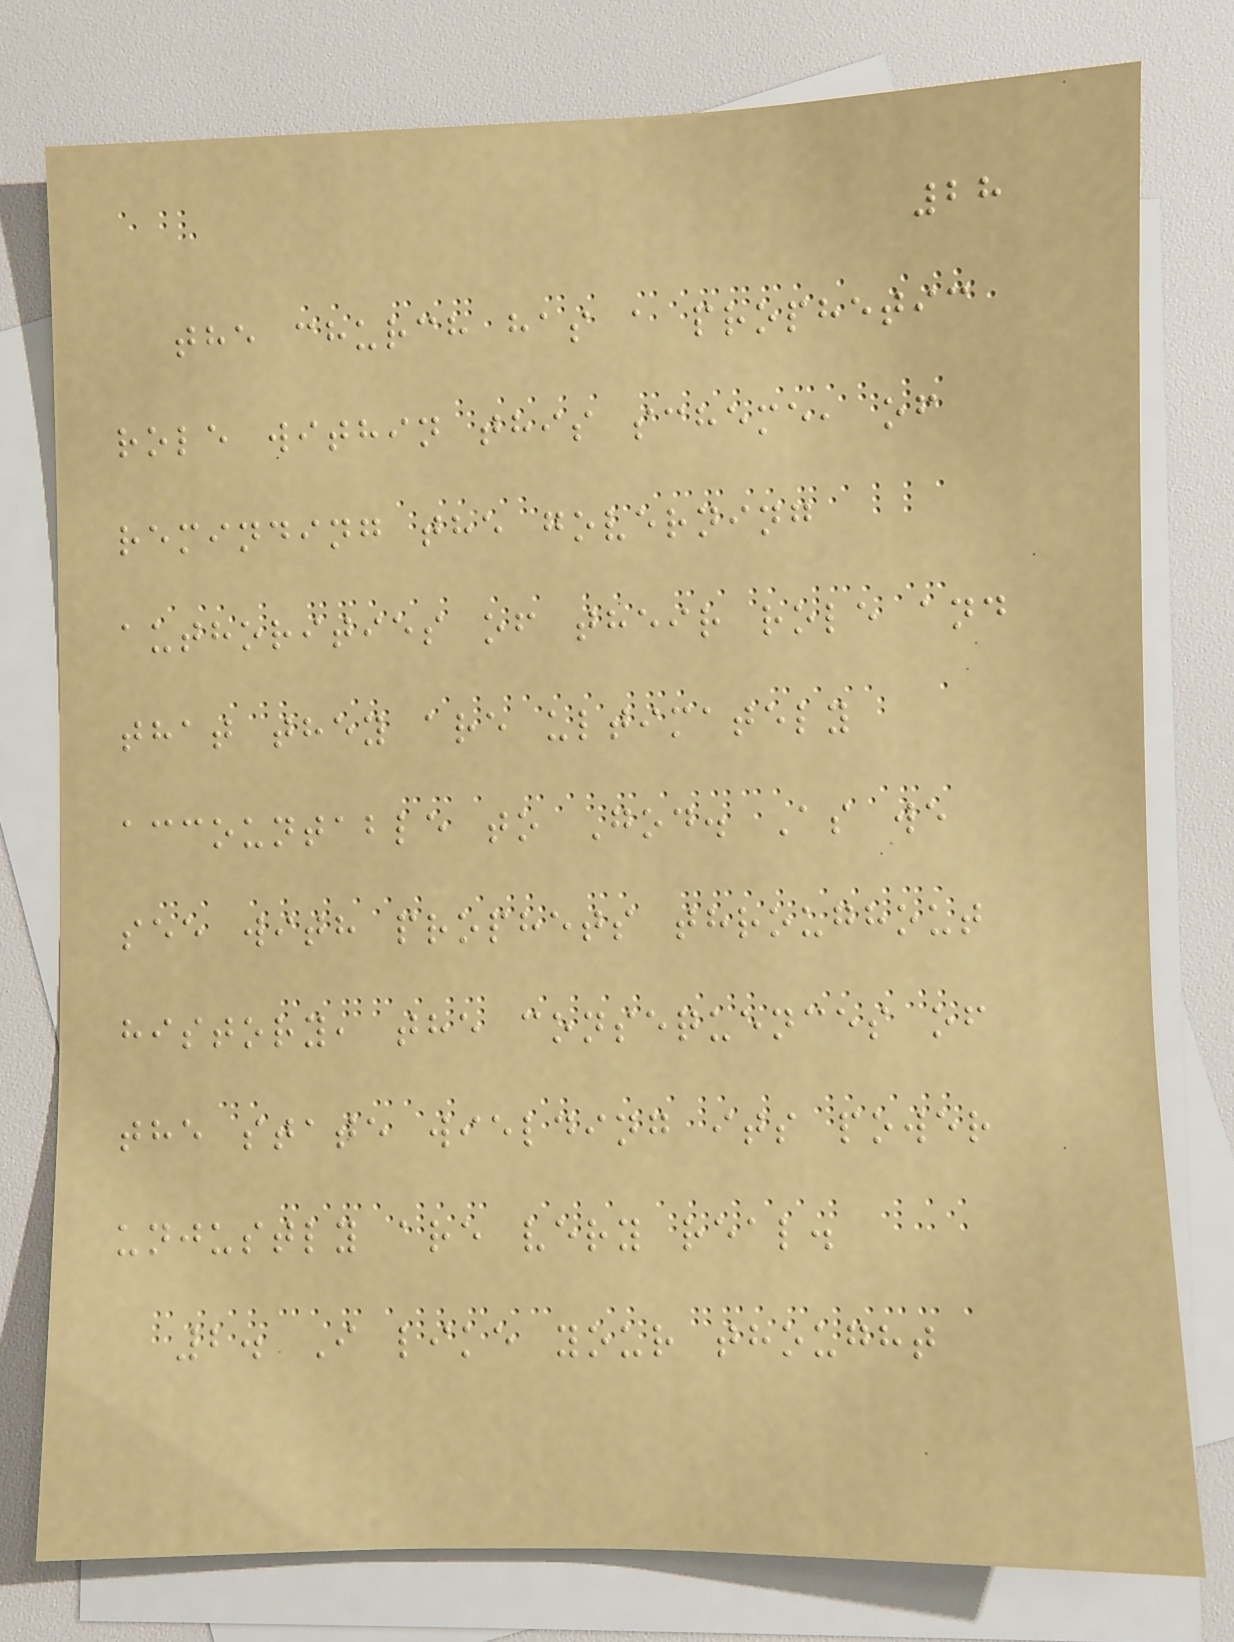28
the church has a prophetic
role within this scheme, of
reminding the governing
authorities of their role and
that they are ultimately
accountable to God. As we
see with prophets throughout
history, the consequences of
the state wielding its power
unjustly are very real.
2. I like your thought
